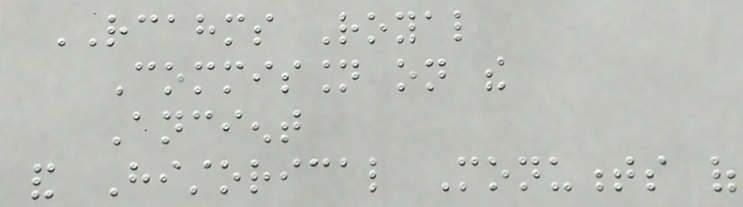RCAHMS Royal
Commission on the
Ancient
and Historical Monuments of
